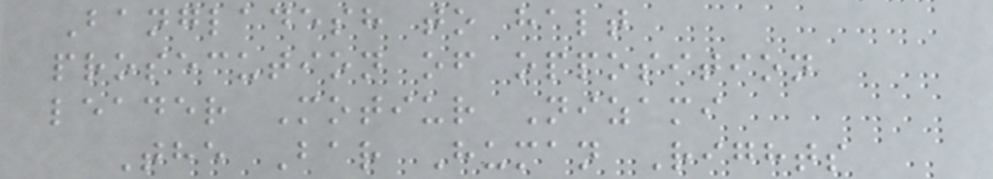Bangladesh to halt
prosecution of opposition
leader Motiur Nizami
The Bar Human Rights
